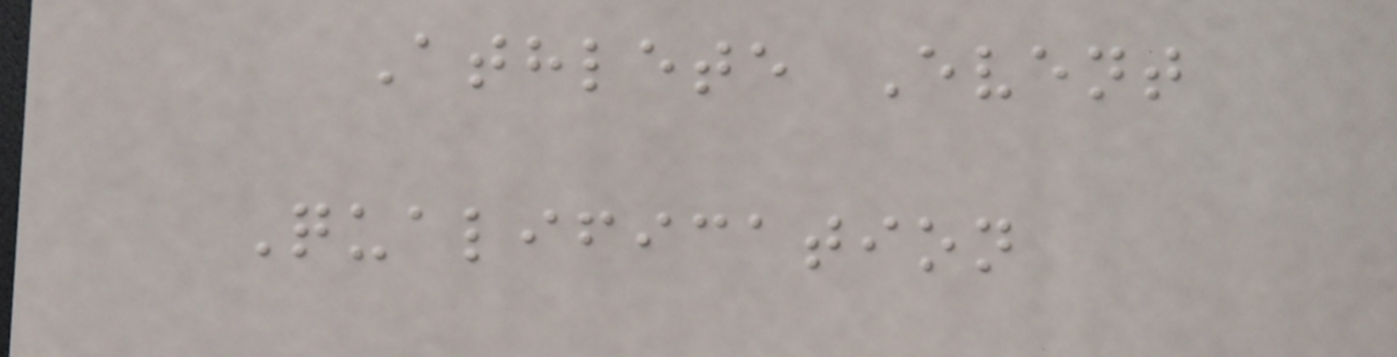Athlete Event
Qualification
